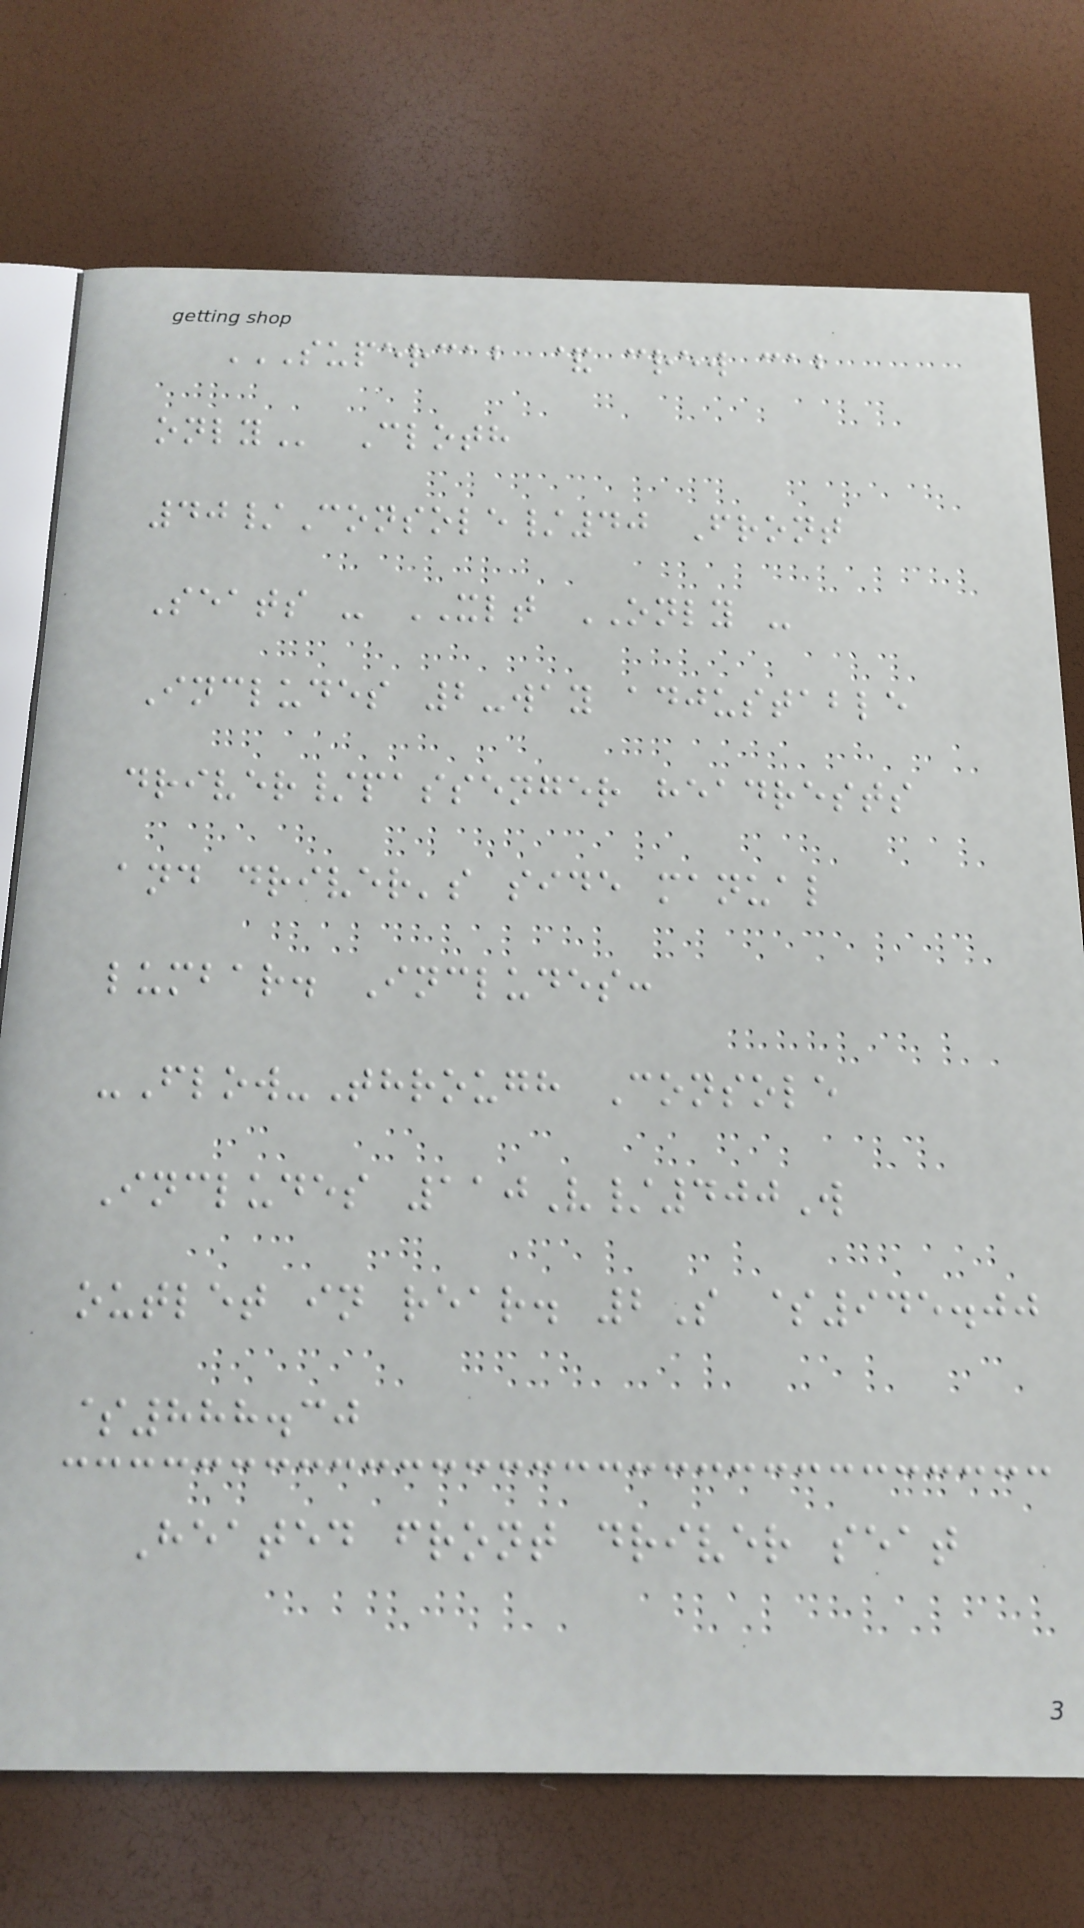SUPERCAB & CREW CAB
ONLY Cloth
40/Console/40 Front
Seats - XLT ONLY -
Includes 2-way adjustable
driver/passenger headrests
and driver's side manual
lumbar. Includes:
-Flow-Through Console
Includes 110V/400W
outlet in rear. 2S $945.00
$888.30
Heated front driver seat
